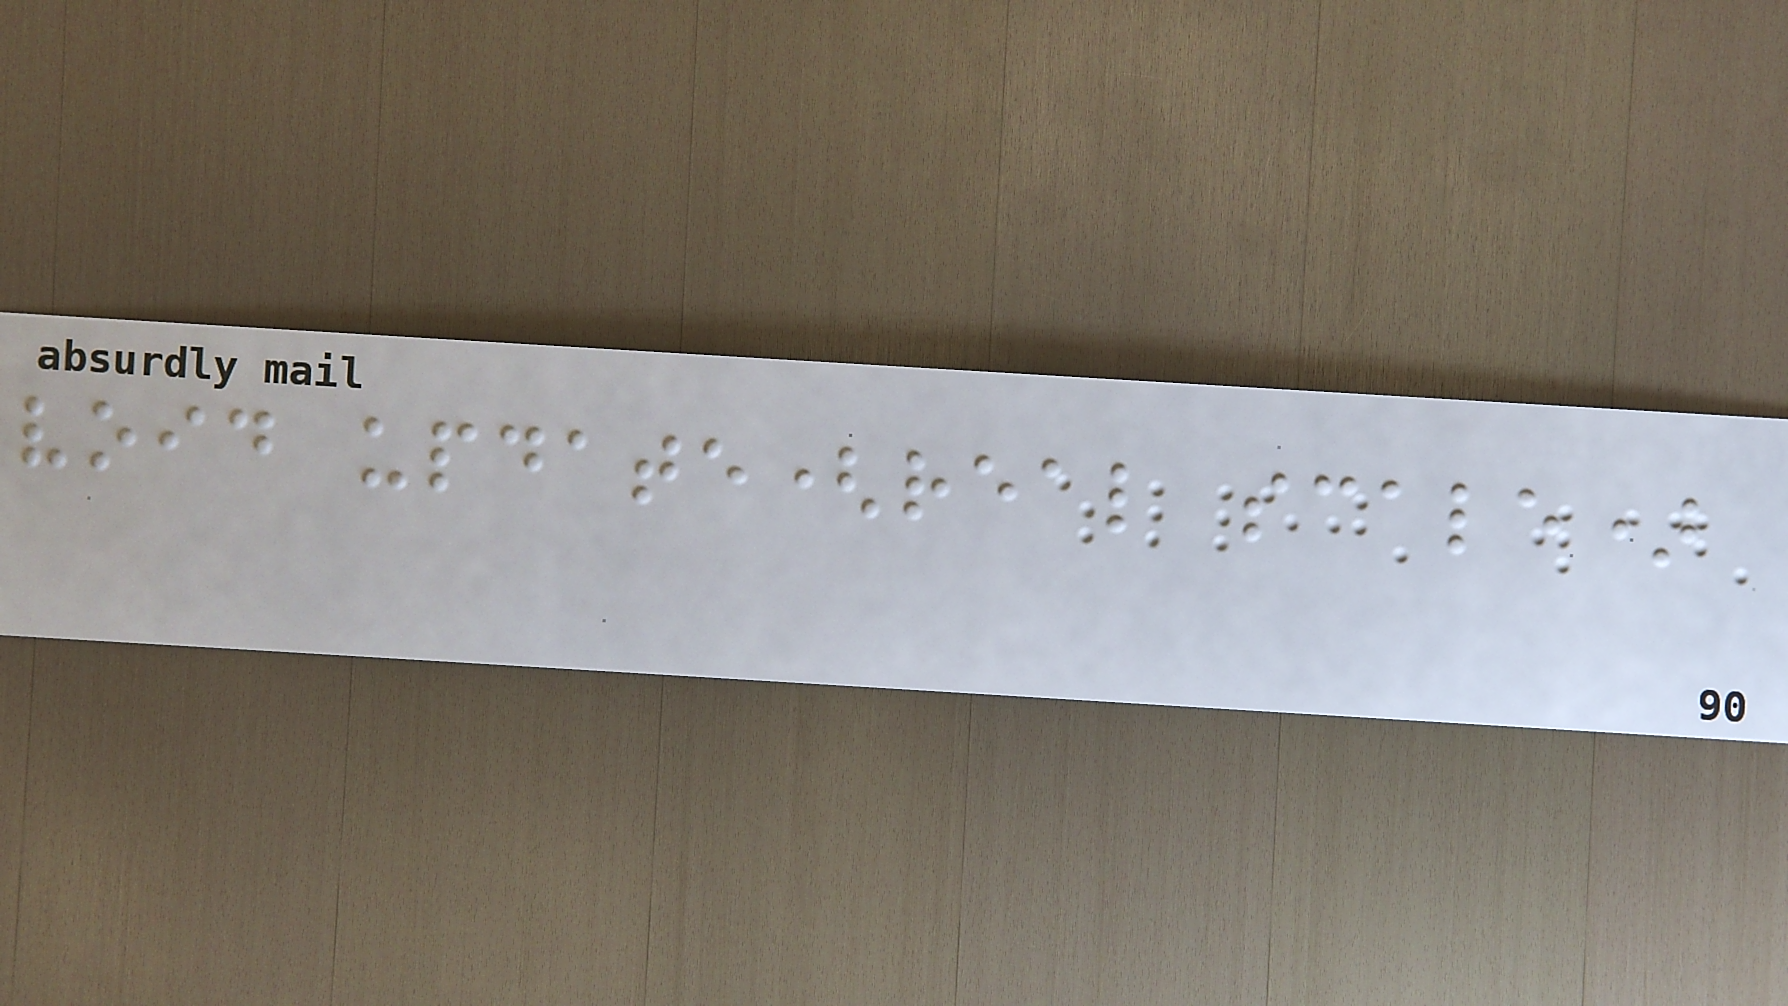void update(real scale)
